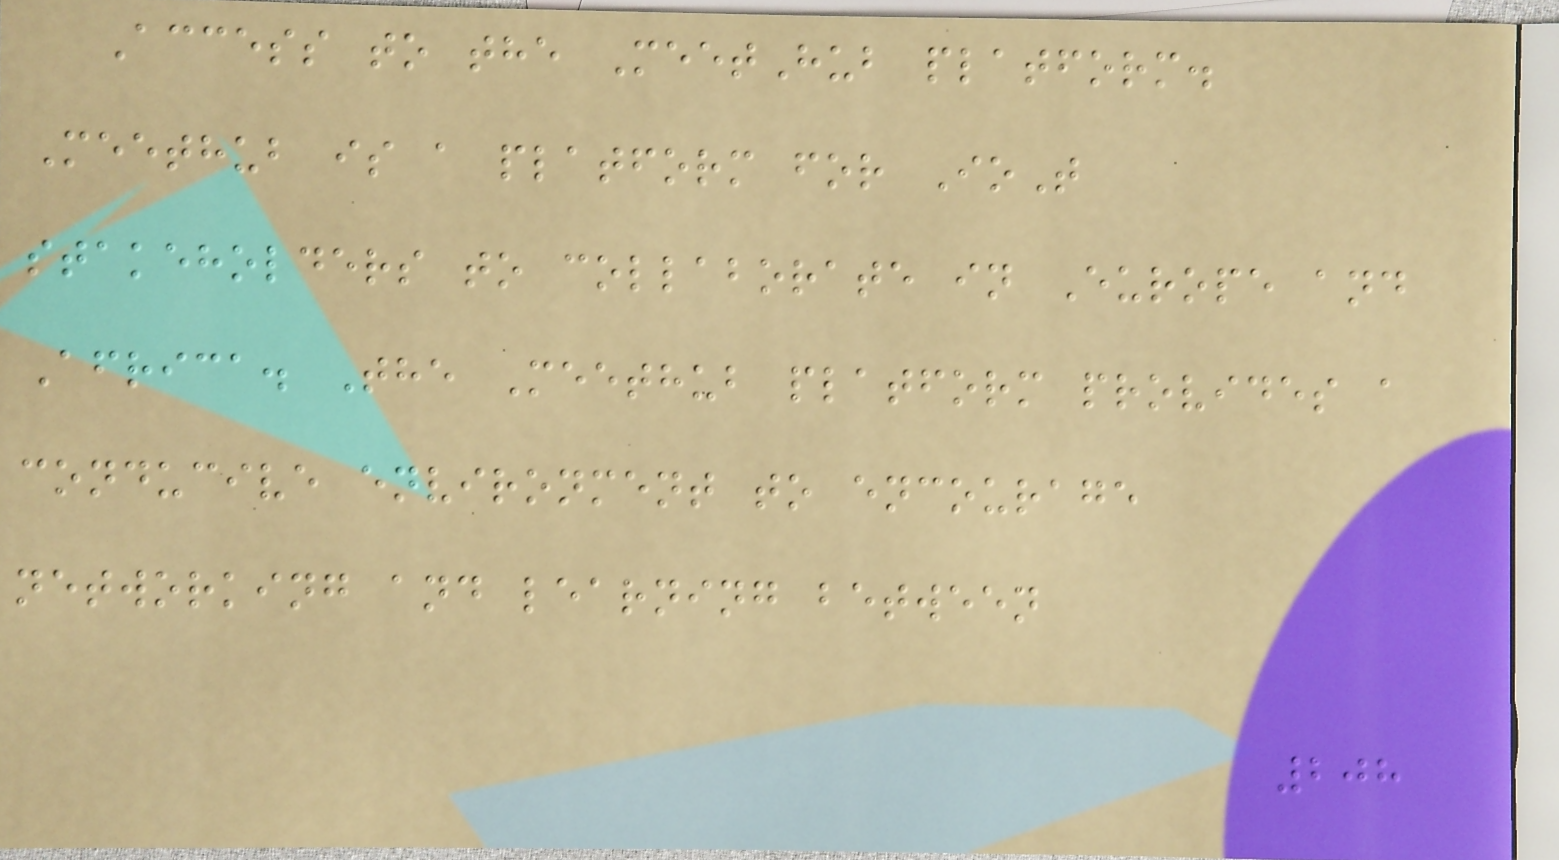Access to the MeetHub platform.
Meethub is a platform for IoT
stakeholders to collaborate in Europe and
Africa. The Meethub platform provides a
conducive environment to encourage
networking and learning between
208
